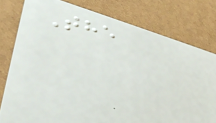The
